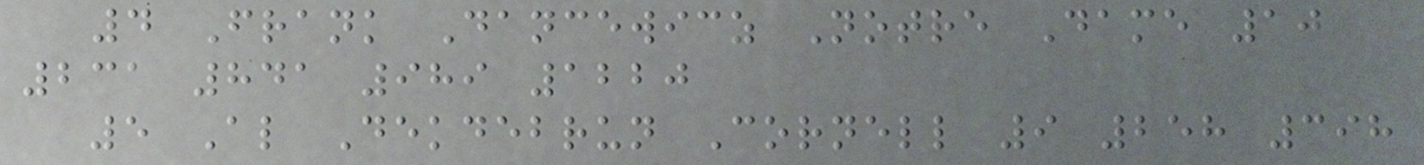4 Frank Dancewicz Notre Dame 10
231 841 989 1220
5 Al Dekdebrun Cornell 9 258 398
